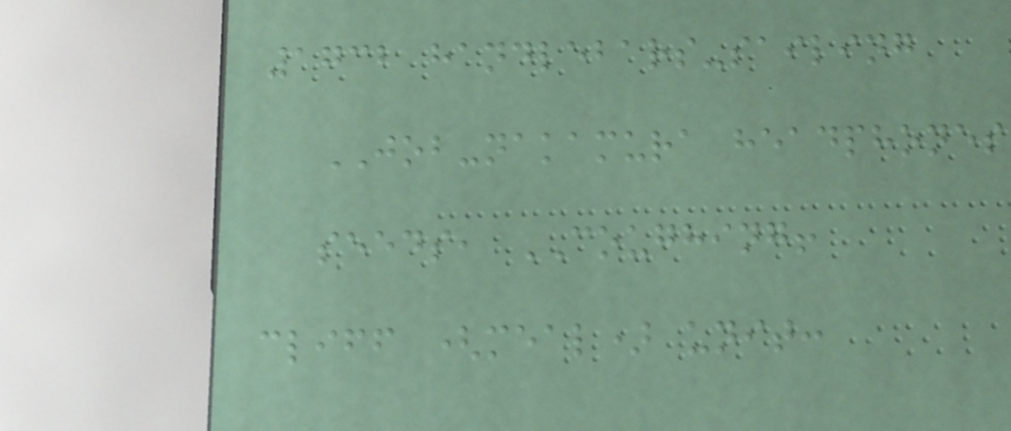1732 handlebars-sailing
JOB-nakamura headphones
seeds, COUGHING!
cliff (meal) unit:
